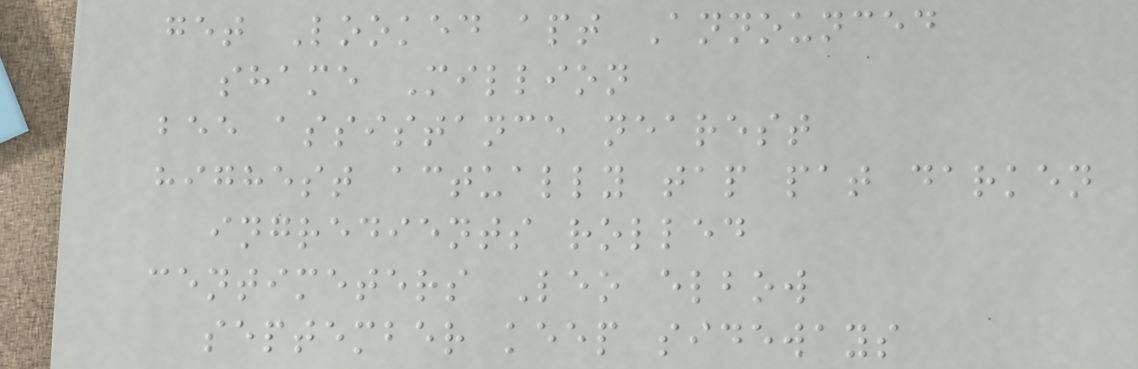get Looked apt Announced
shame Million
bee assistance nearest
highest actually tap pat darken
ingredients rolled
centimeters Leo elbow
september keep sideways
